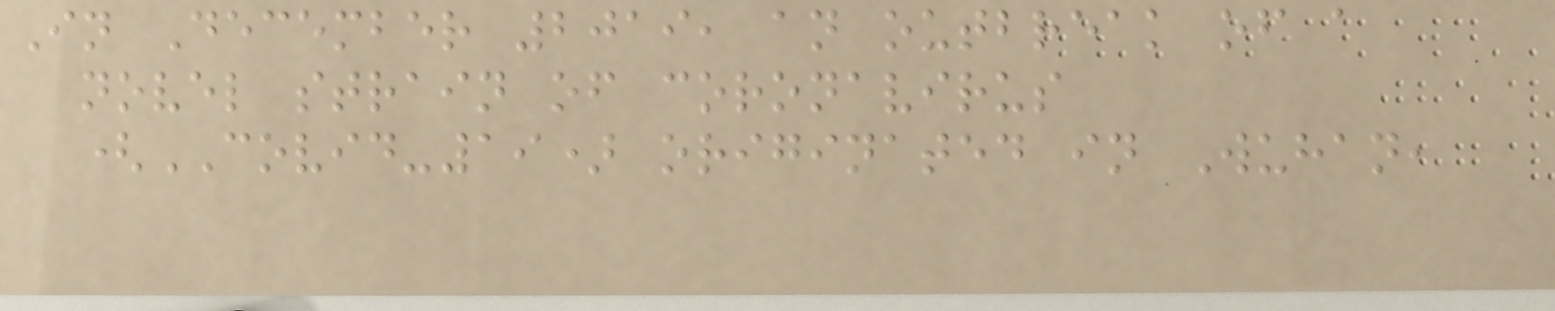In December 2019, an outbreak of a
novel strain of coronavirus
(COVID-19) originated in Wuhan,
